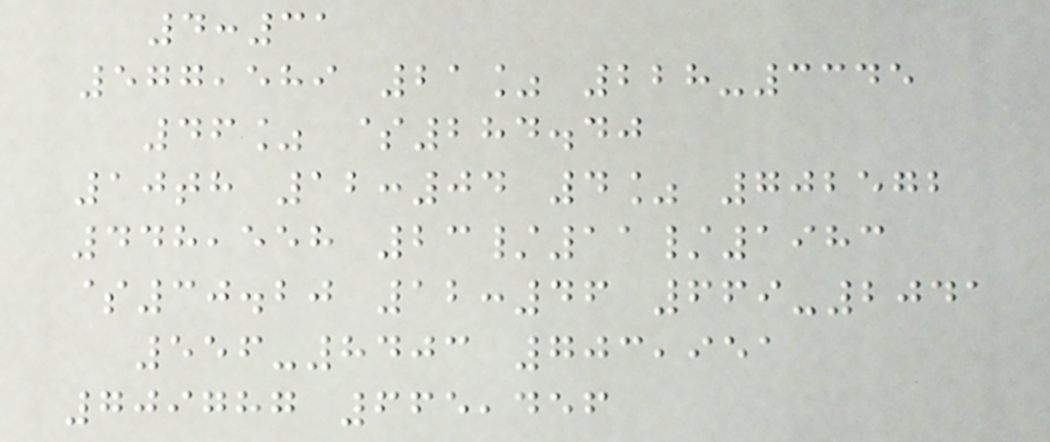4:31
577,589 21% 228-3345
46% $284.40
10th 12:04 4% 702572
448,558 23/11/1983
$30.20 12:46 669-2041
556-8403 703,951
709787 665,456
